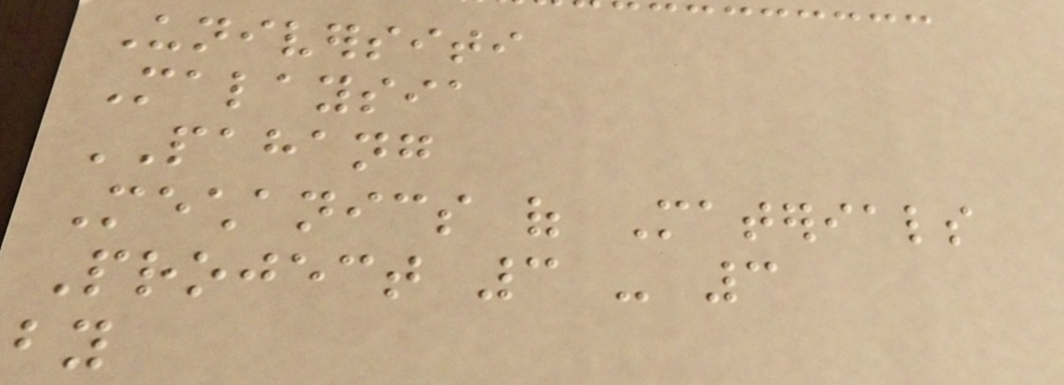Universiti
Malaysia
PAHANG
Mechanics of Materials
Project 3 - 3
by
